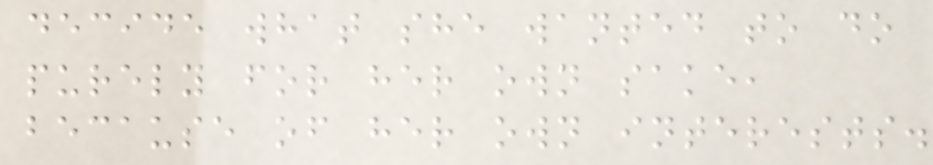decide what she wanted to do
purely for her own sake,
because of her own interests.
